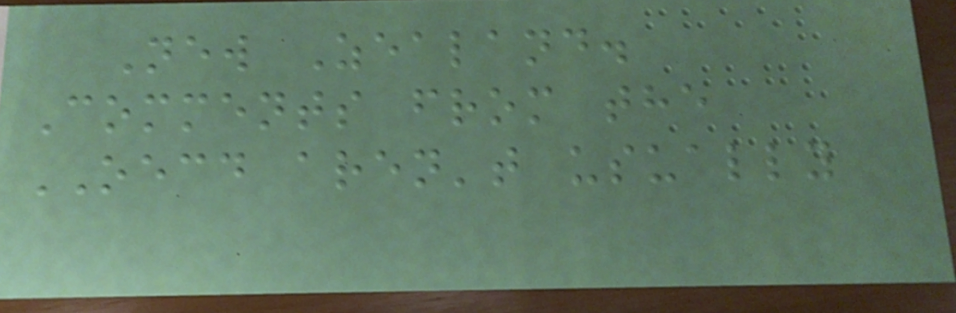New Zealand.
Comments from the
OECD aren't usually
